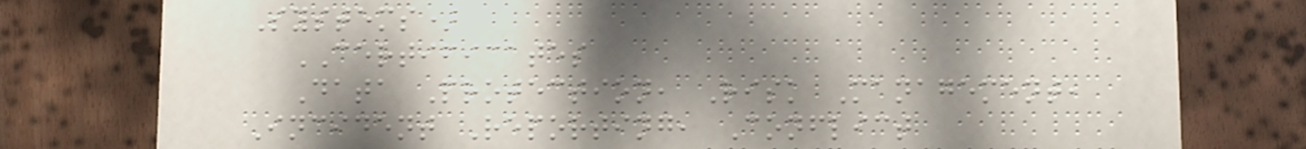Systems)
CERTIFICATES
Data Protection, Risk Management,
Incident Reporting, Conflict
